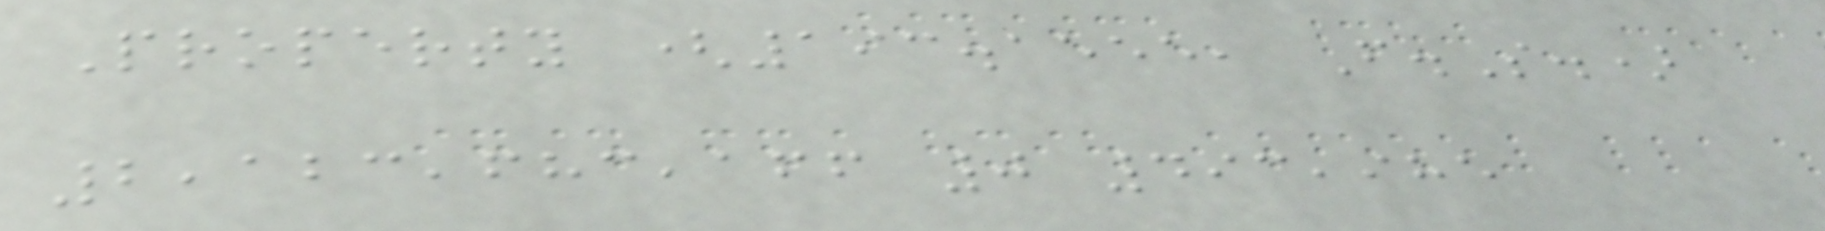Property (193.1555, F.S.)
2,123,683,166 0 493,985
